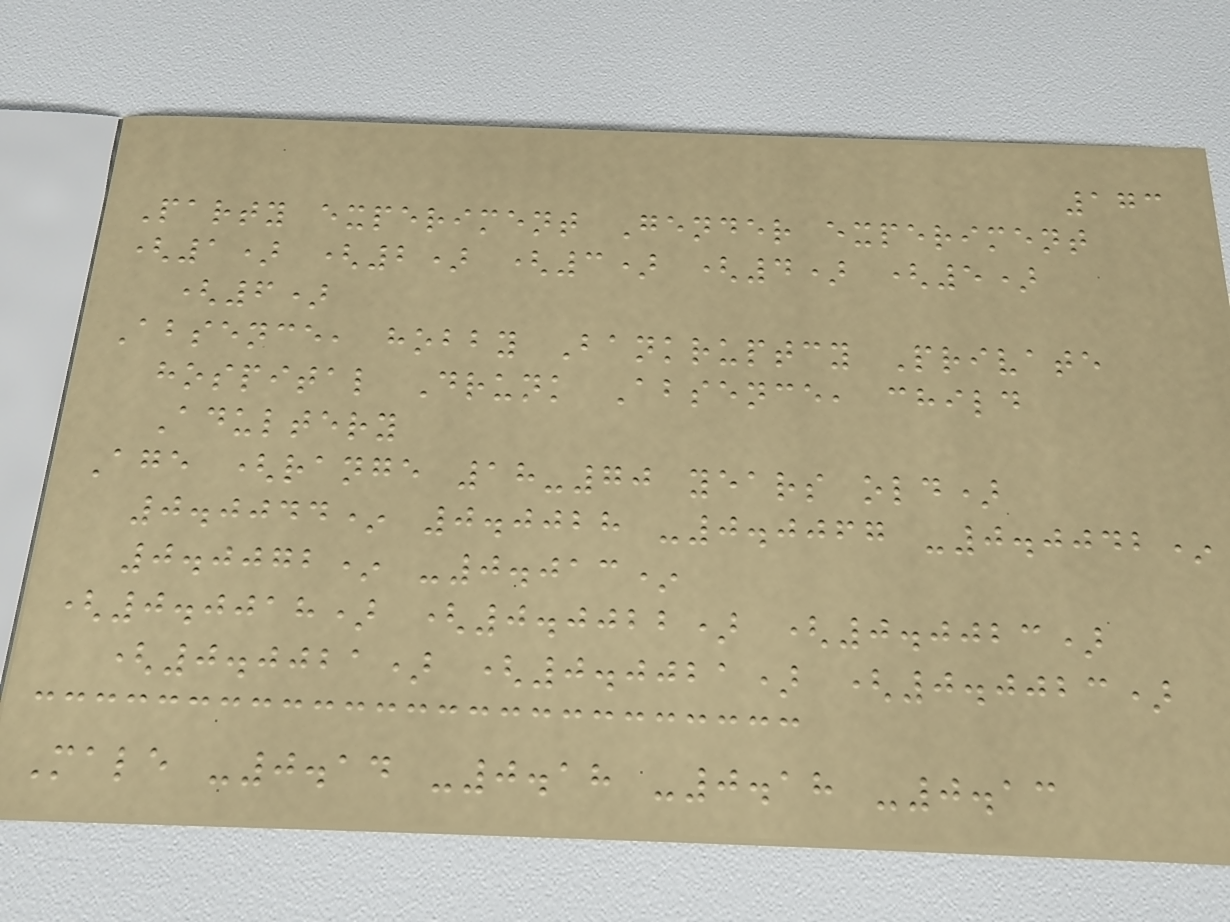173
Party experiment Gender experiment
(1) (2) (3) (4) (5)
(6)
Absence, hobby Bankruptcy Private
hospital Drunk Absence, child
Adultery
Age (range 18-70 years old)
0.0044* 0.0028 -0.0067 -0.0042*
0.0072* -0.013*
(0.0018) (0.0022) (0.0023)
(0.0021) (0.0021) (0.0023)
Male -0.14 -0.18 -0.18 -0.13
